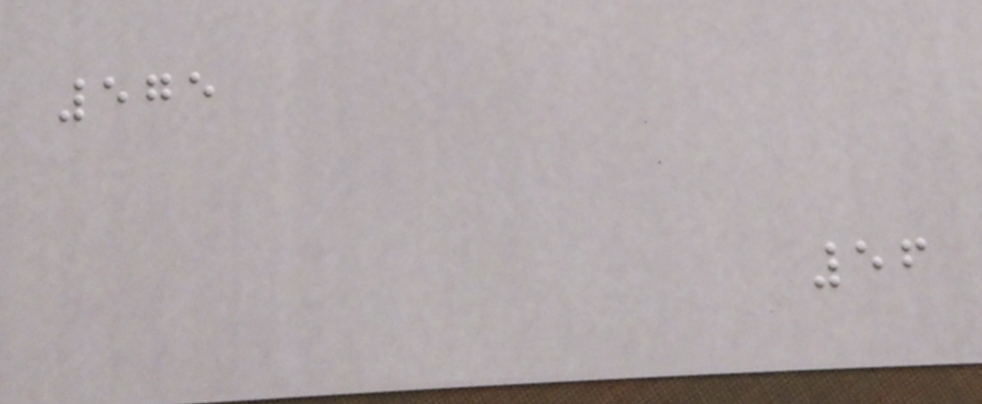575
56
